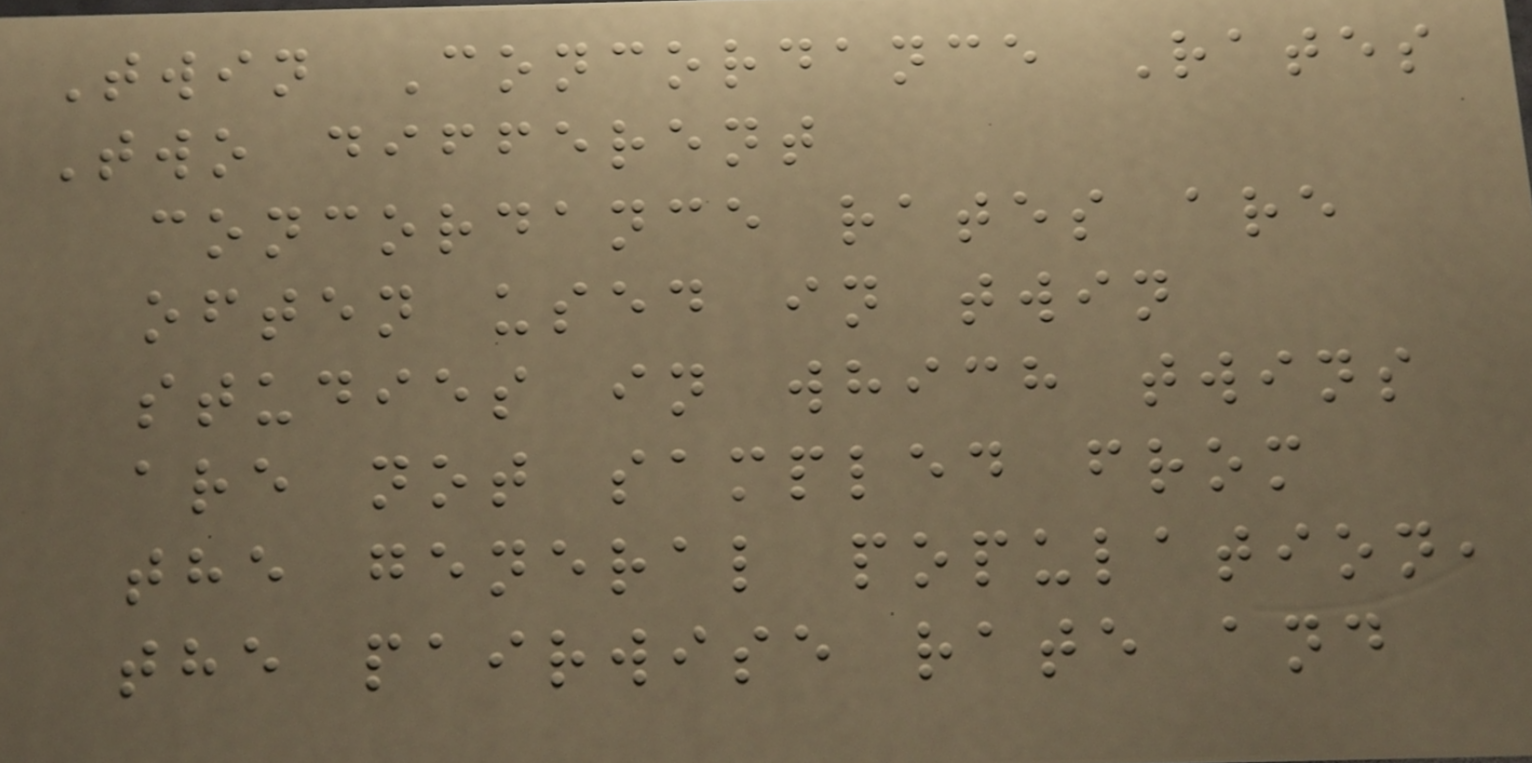Twin Concordance Rates
Two different
concordance rates are
often used in twin
studies in which twins
are not sampled from
the general population,
the pairwise rate and
